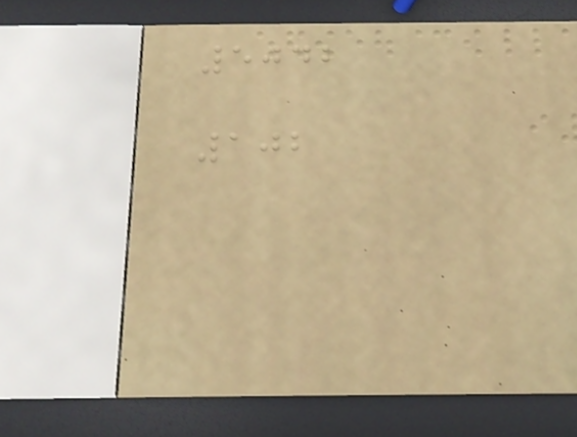5042
102
